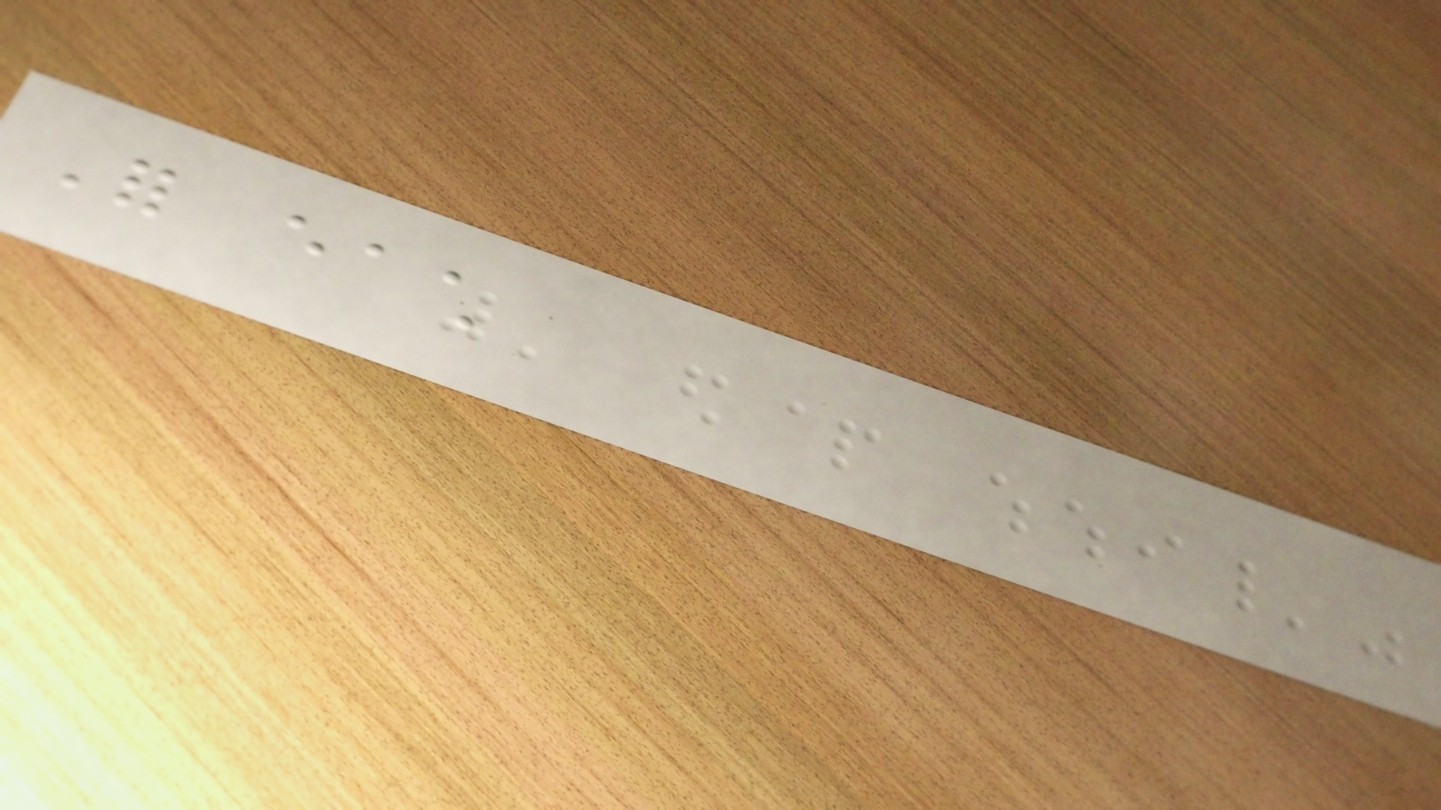For each
